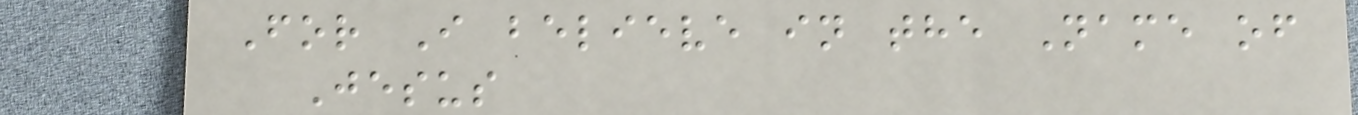For I believe in the Name of
Jesus
